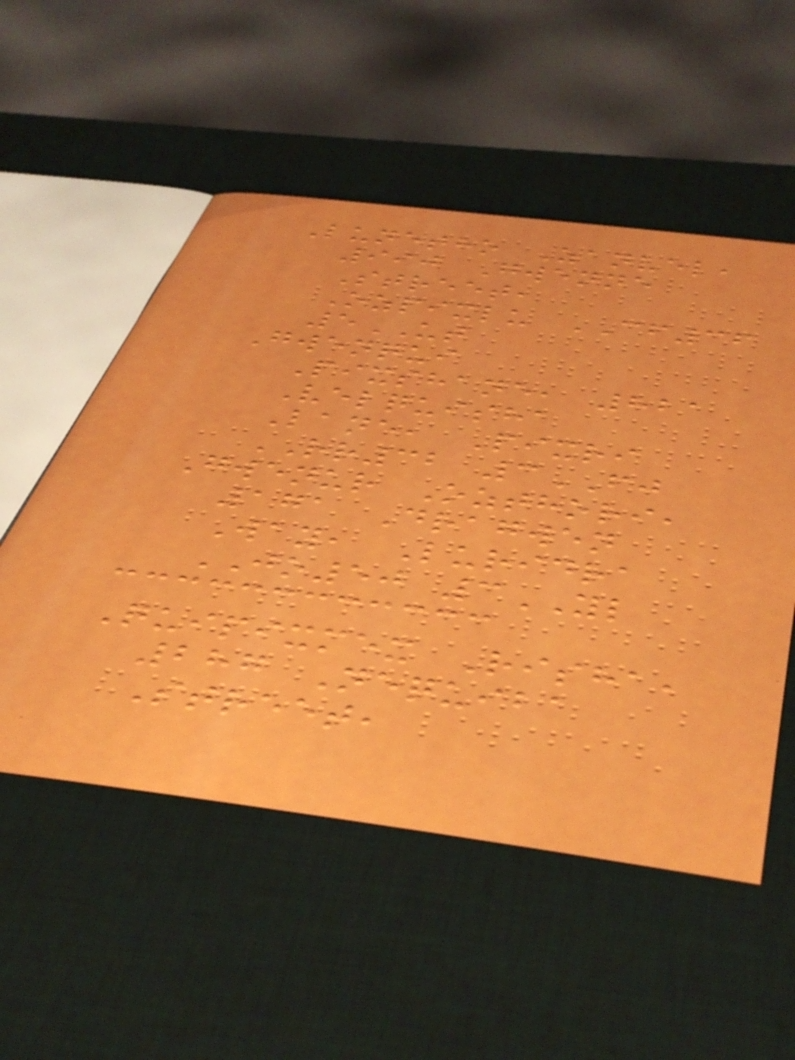Lunetho Zanvel,
990 Gwenne
Street,
Ozpixlu CF36
5UT
Gwenqui
Pixshane, 821
Velquisha
Lane, Pixri
RR32 3FJ
Gwenur Ozthori,
171 Dragwen
Way, Luridra
JO50 3YL
Quipixmex Risha,
287 Nequiba
Street,
